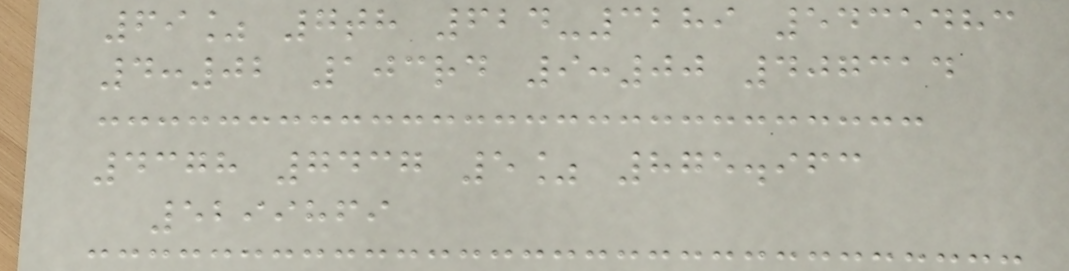69% 7th 624-3289 5435483
4:02 103rd 9:00 407314
4378 7437 5% 875.963
5299869
